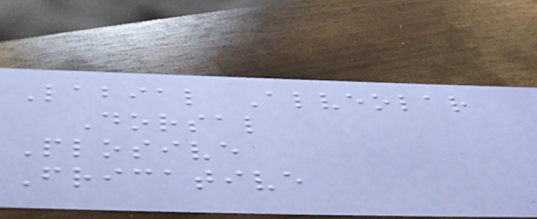Labial Alveolar
Dorsal
Plosive
Fricative
